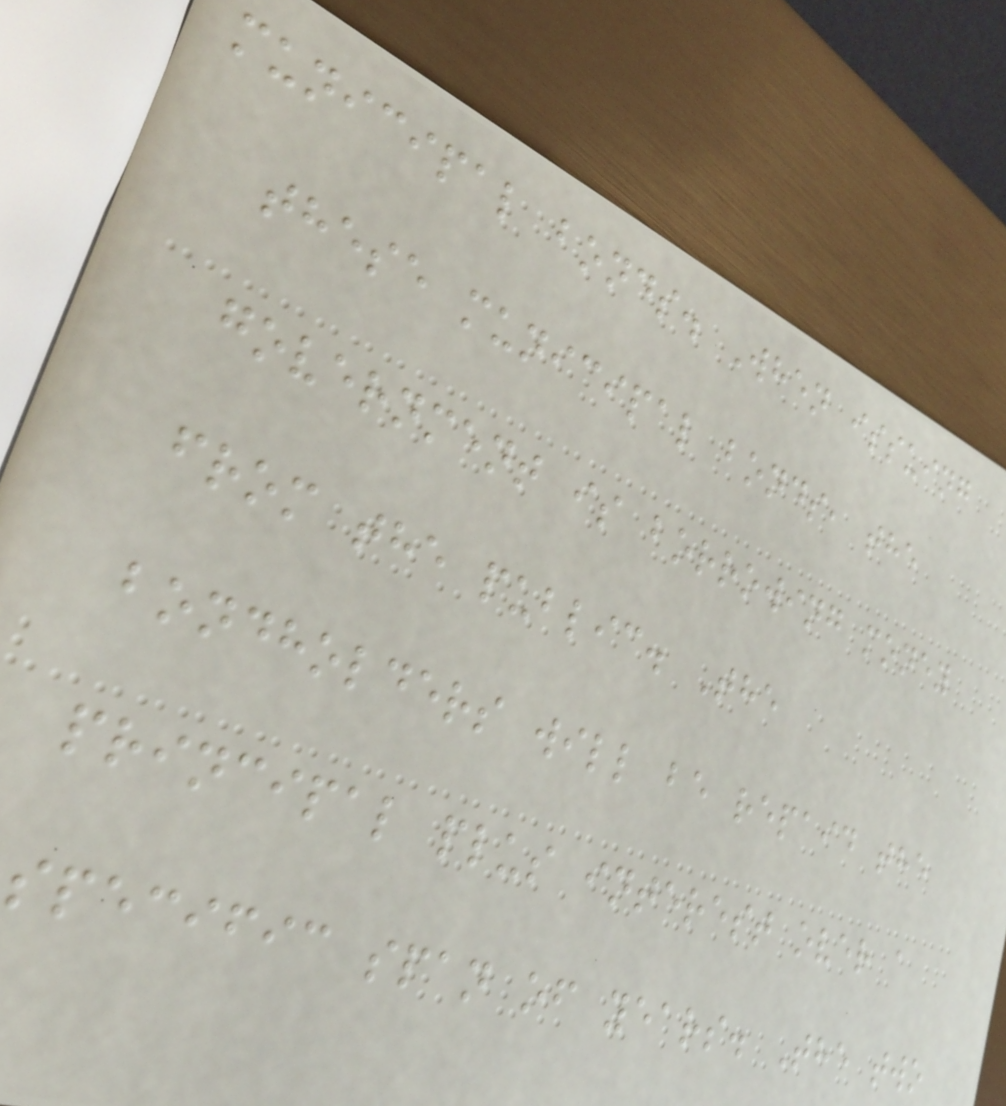municipal bonds. When issuing
these municipal bonds, the
government is borrowing money
from the public. The
bondholders will be repaid the
principal plus interest over a
specific span of years. The two
